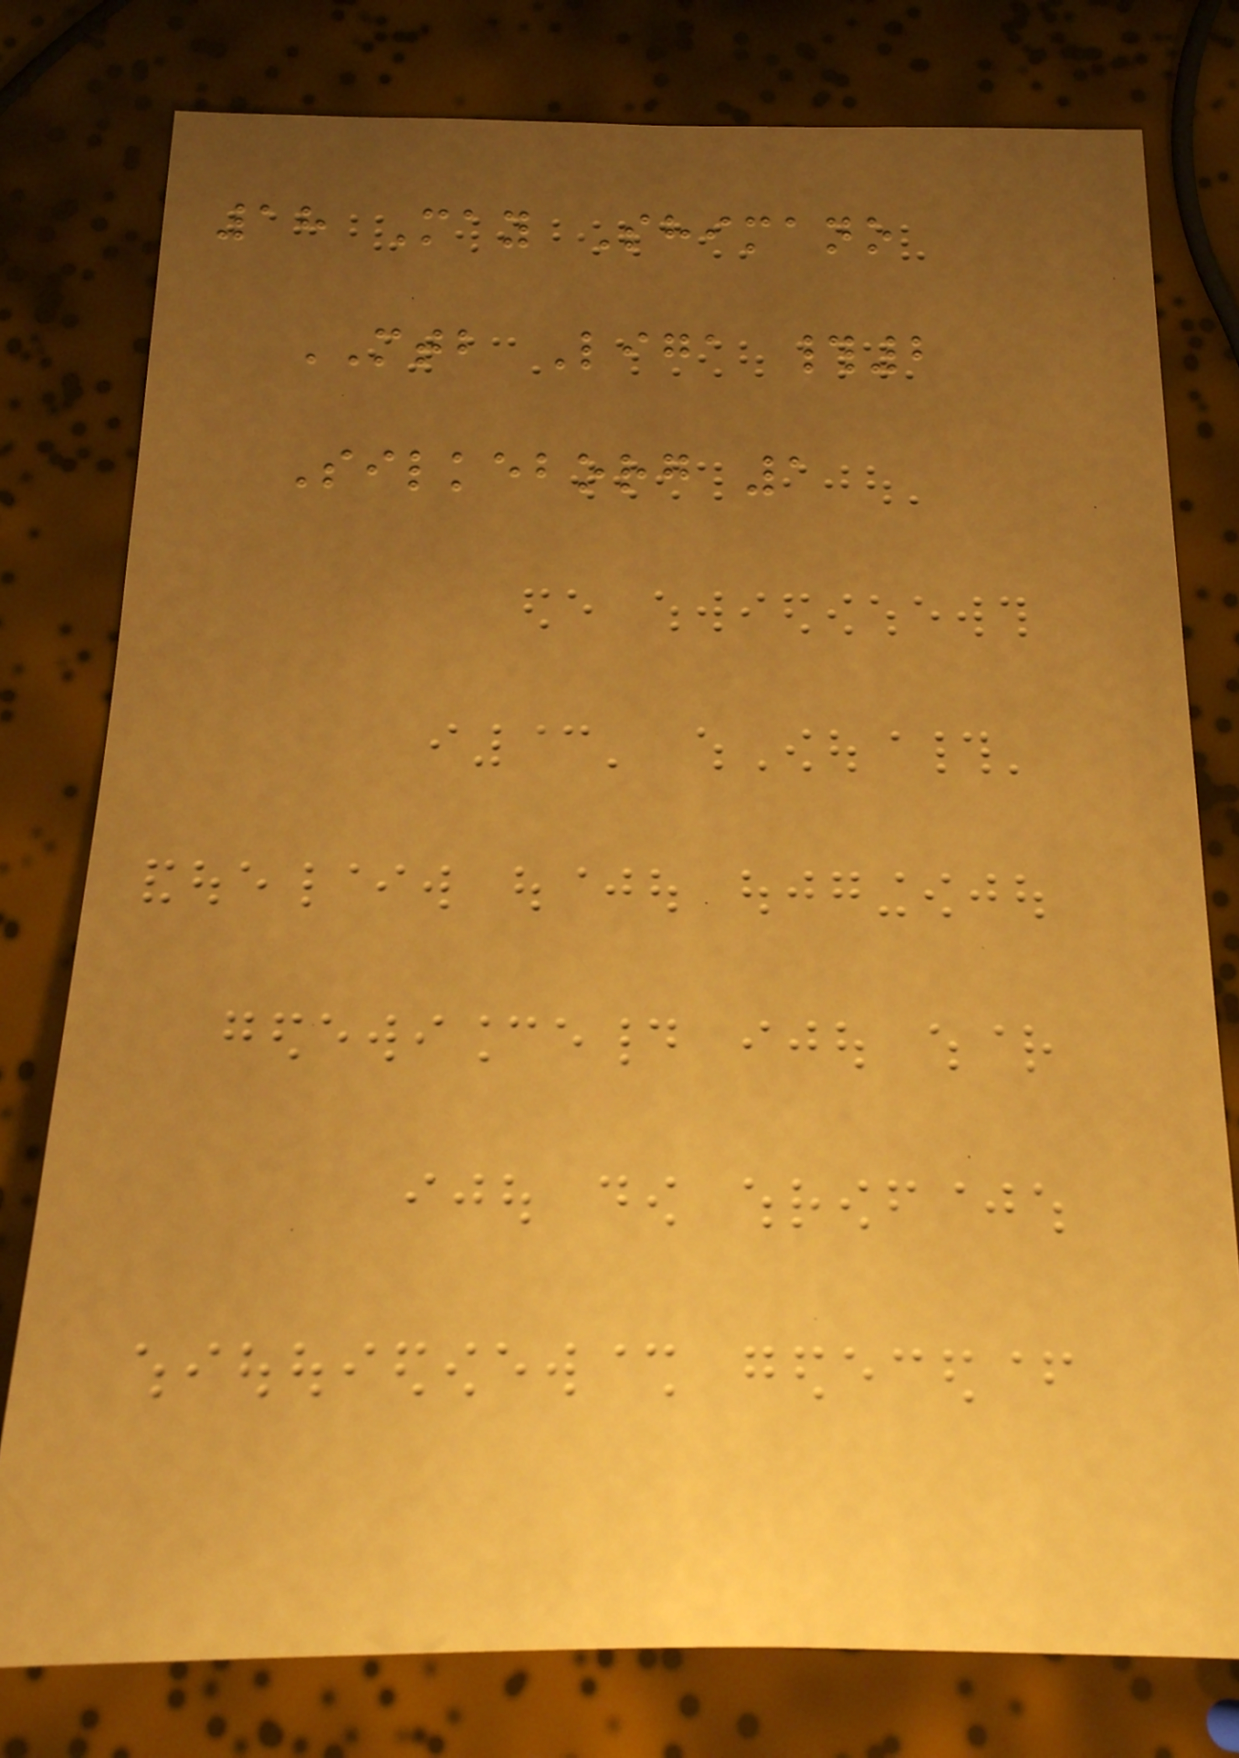18 May Shimano
MTB Liga #2
Silkeborg 1
